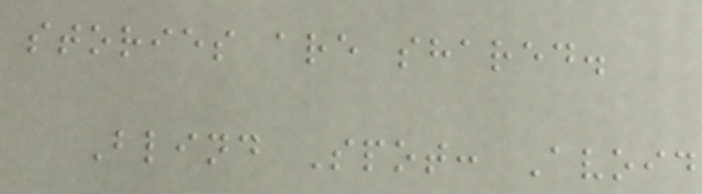stories are shared.
Blind Spot: Avoid
